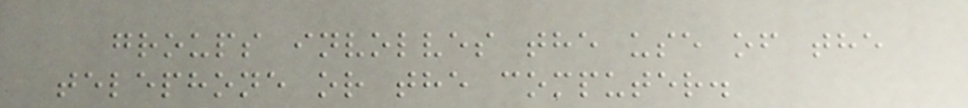groups involves the use of the
telephone or the computer.
